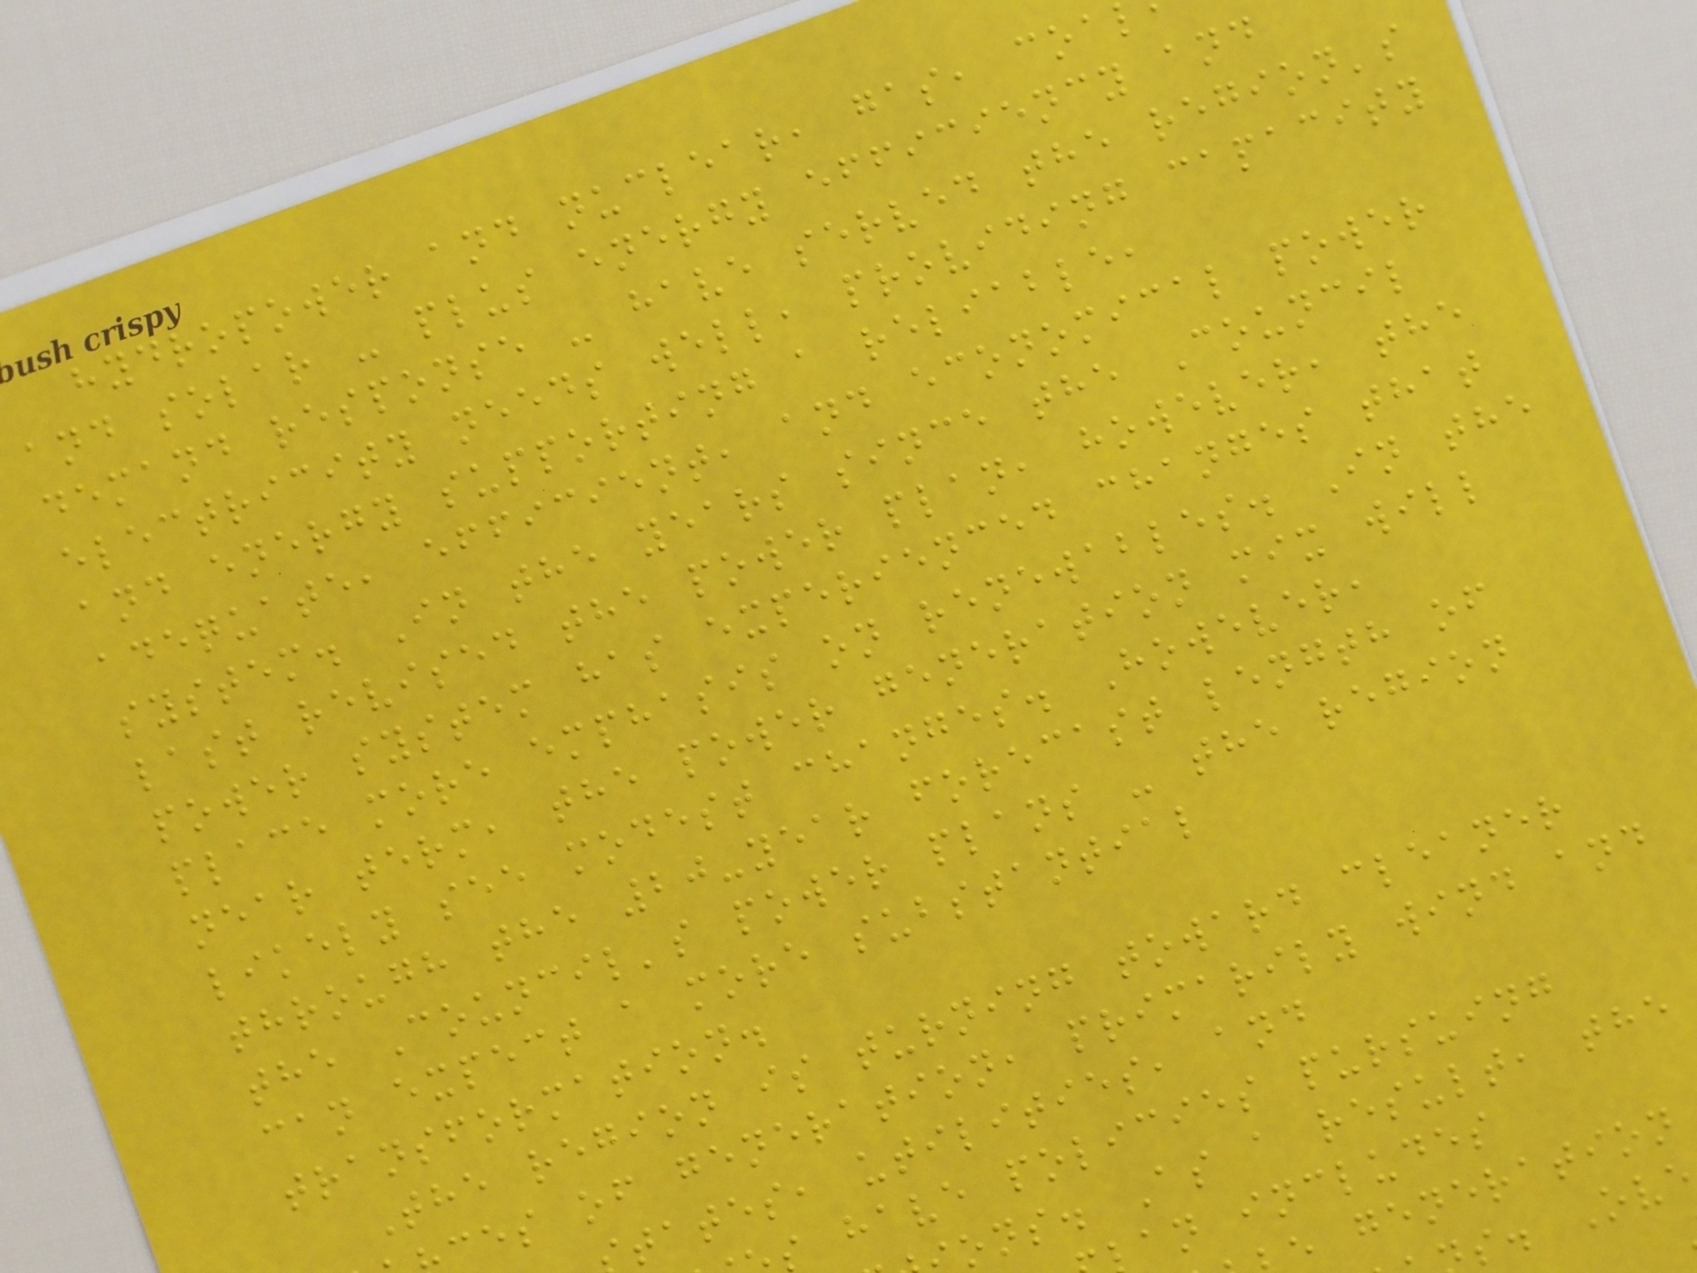hydropower and nuclear, gas, coa
and solar - plus energy efficiency and
demand response - have served the region's
electricity needs well, providing capacity
and energy supporting a reliable,
adequate, efficient, and economical power
system. In the years since the Council
last revised the power plan, however, the
power system has experienced changes that
place more emphasis on renewables. In the
near term, the power generation mix will
likely see modest changes. However,
through the 20-year forecast length of
the Council's power plans - the region
can expect a more substantial
transformation.
The region is turning toward cleaner
ces of generation, primarily wind and
tates, utilities, and
have policies pursuing
ons. As a result, the
an includes
e generation
